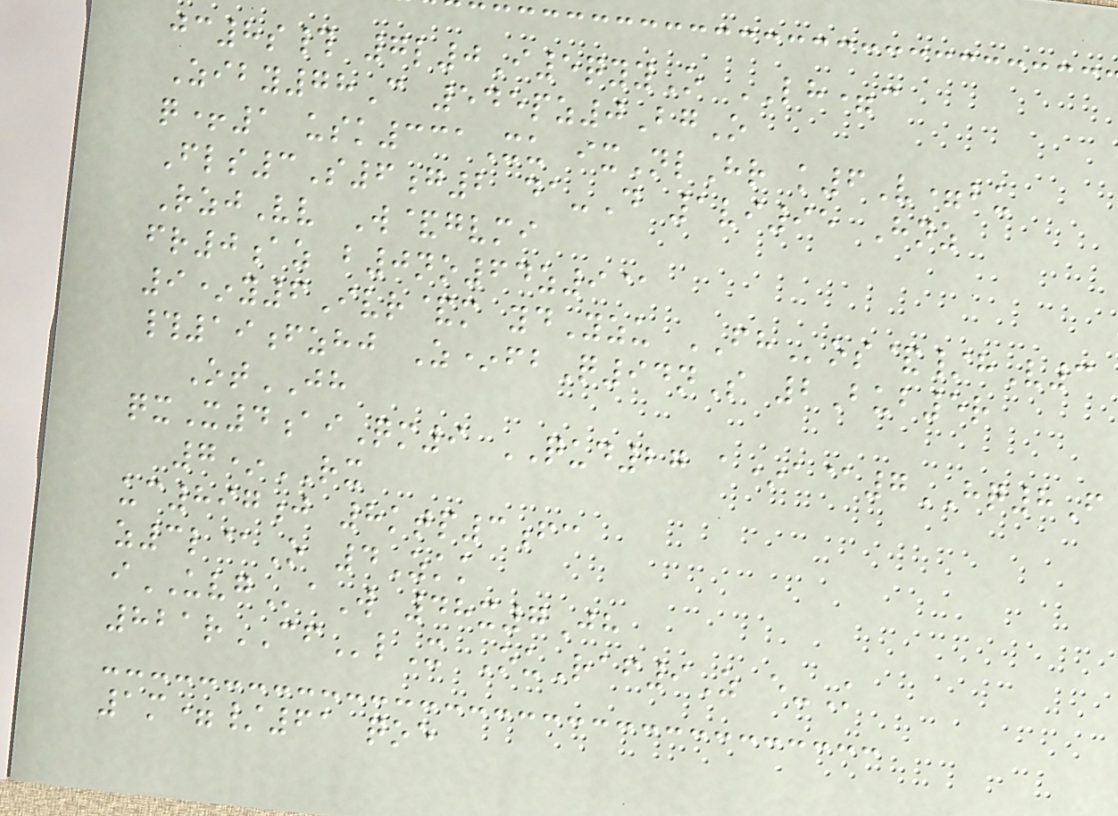jc8s# 7l0I5qyyO LH=c
Ziby78C 545pz0BgO
q+1 usk331Xu ixNlHr k6V=bu
Fls3S6g2 da-D 1vi95 Hnz
RzjVv W&gvmi
fr0az b0no64z9@
9*y6Ivr&m ydYzu FHos&/hV3
#19fzhj Z*fbQ94nS 2Bub5r
OtJH
qxX4aiQm9 QUD27 a*a@7HQ8F
7*RX
uc897j 8ktp3fc
z3l@O 4Zkk
iUVGaW 48x7Jh
821rCFlX OuRaf9Z e-K
1m=/61 qoe
